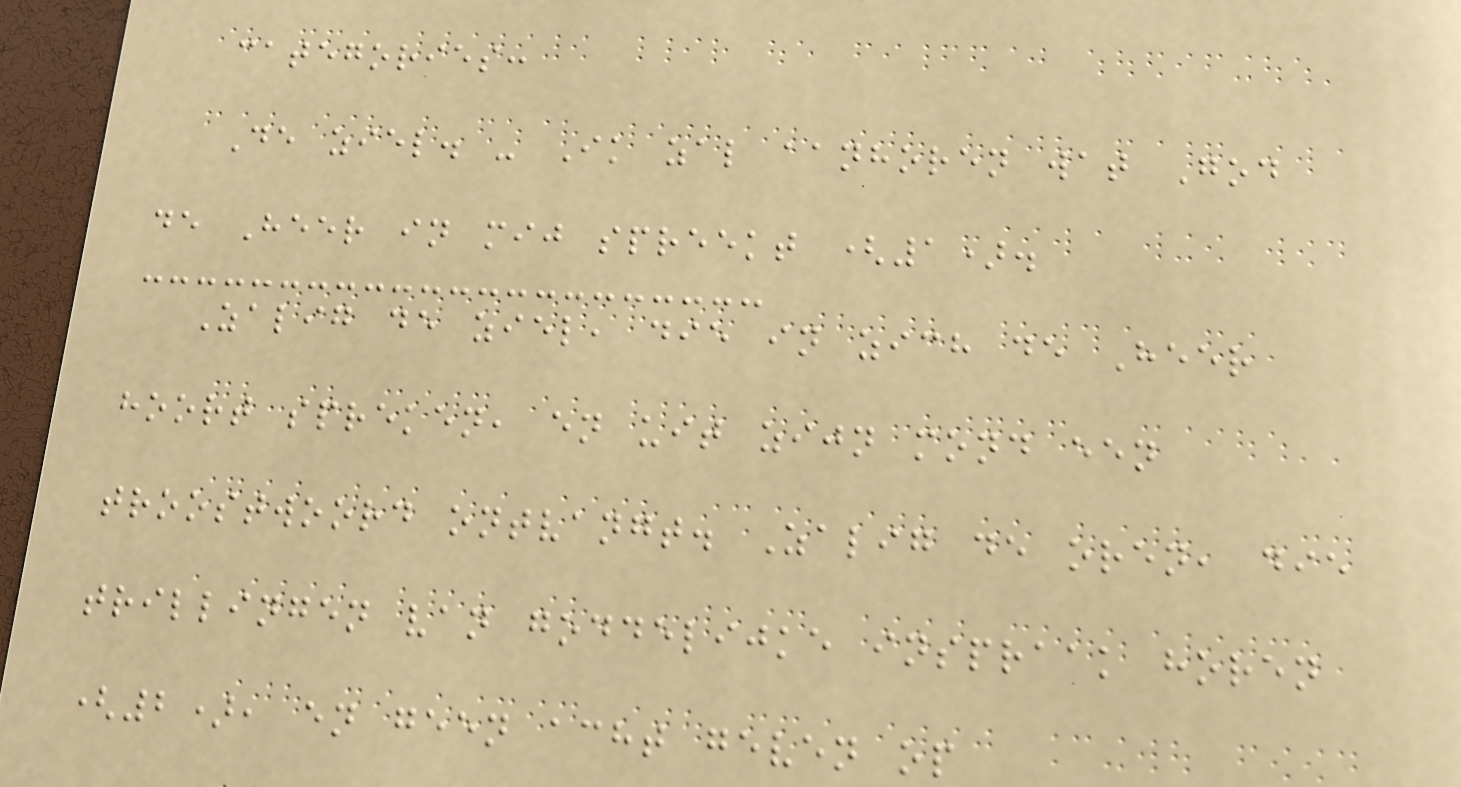categories:
De ziel. - Ik zal aanhoren wat God
de Heer in mij spreekt (1).
Zalig de ziel, die in zich de Heer
hoort spreken, en uit zijn mond een
troostwoord ontvangt. Zalig de oren, die
trillingen van goddelijke inspraak horen
(2), en geen acht geven op
